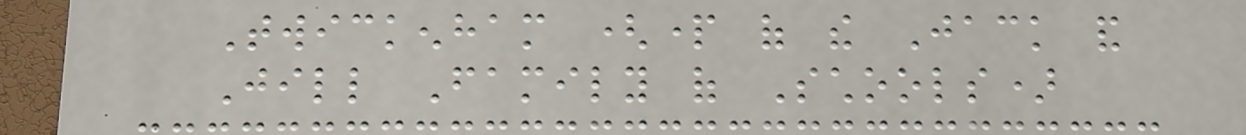Twickenham (part of the Jack and
Jill Family of Schools)
